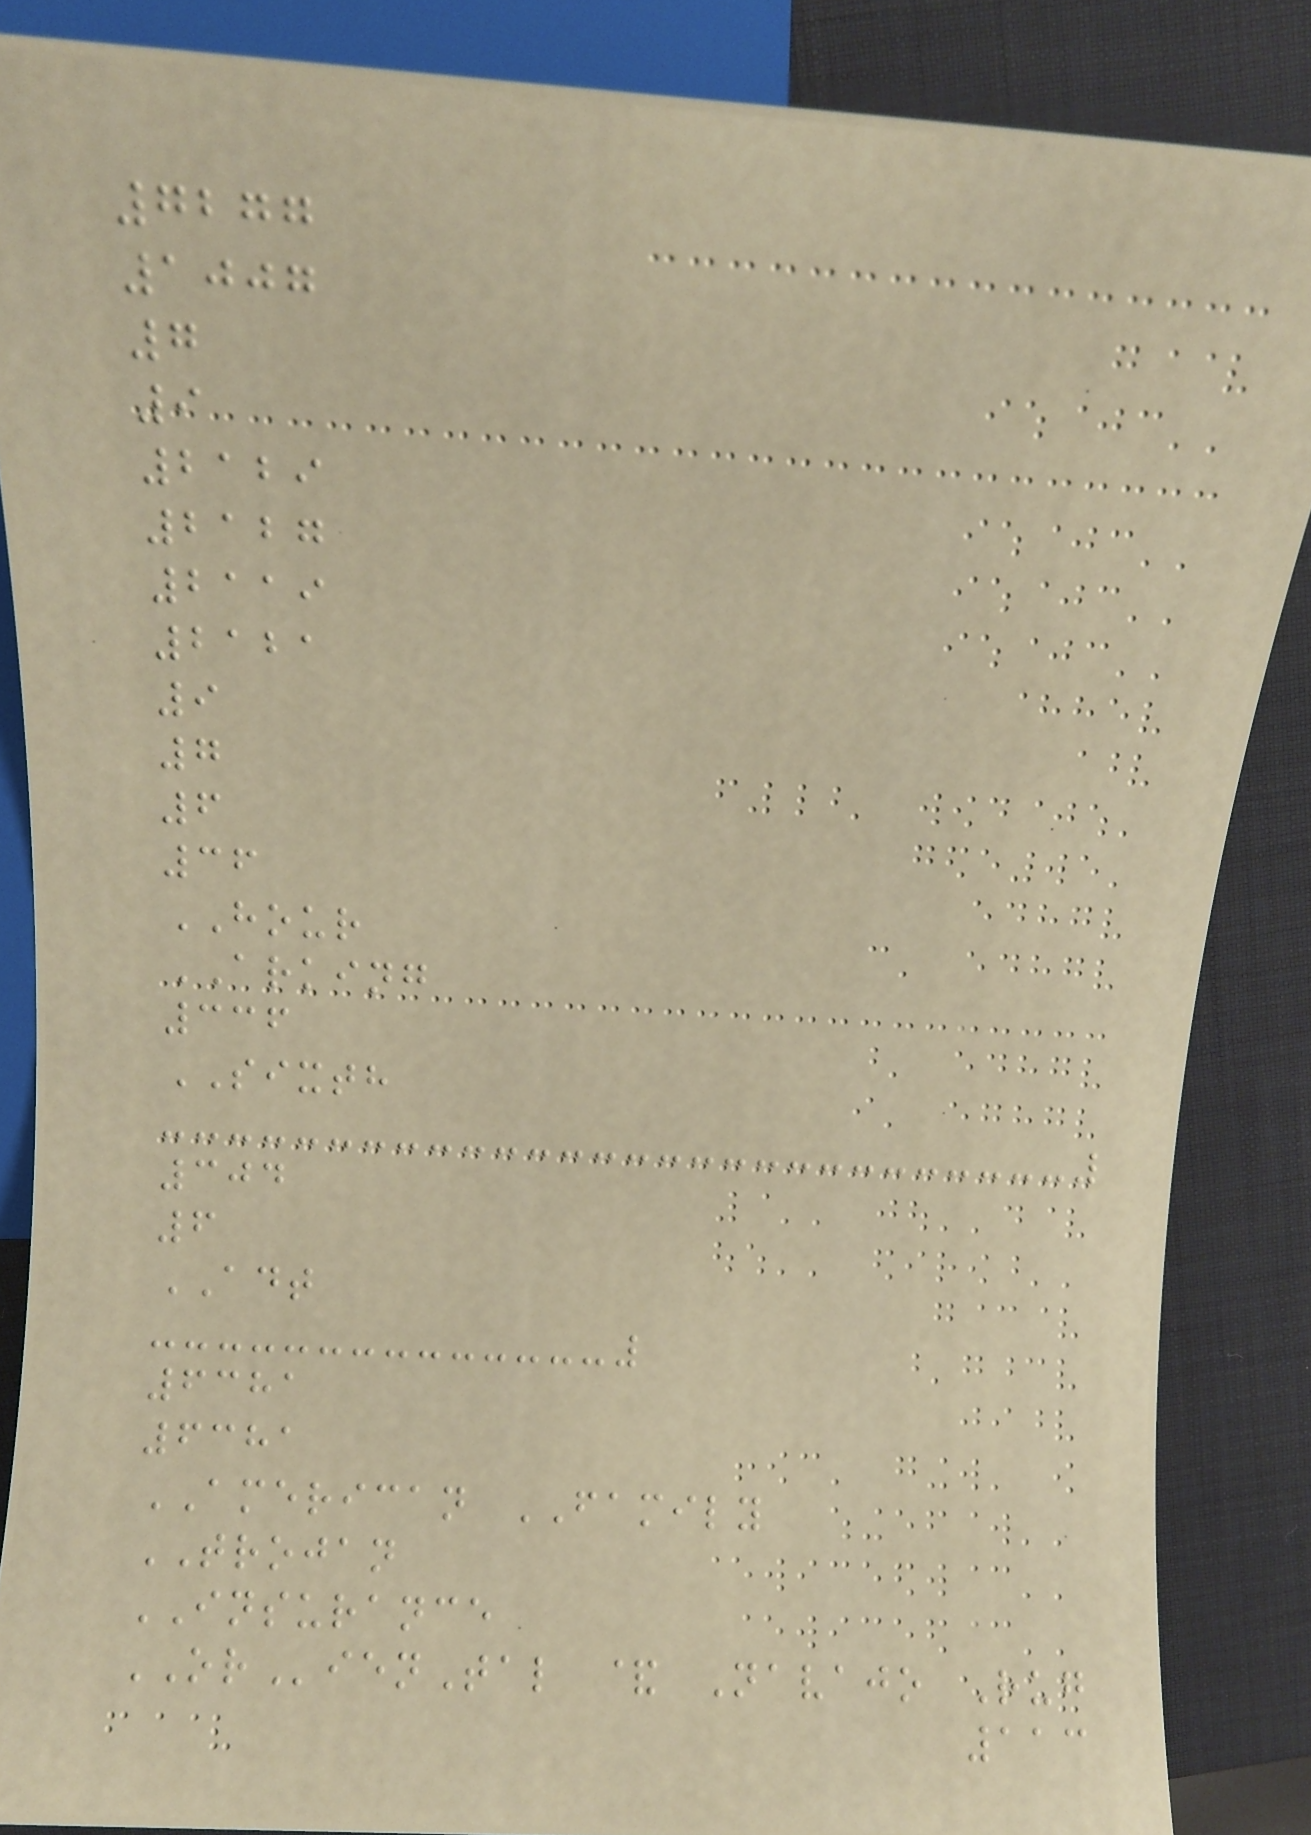7277
1007
7
9
2129
2127
2119
2121
9
7
6
36
HOUR
ARKING
336
SIXTH
304
6
ADT
6381
6381
AMERICAN FAMILY
TROJAN
INSURANCE
ORienTal & Navajo Rug
113
